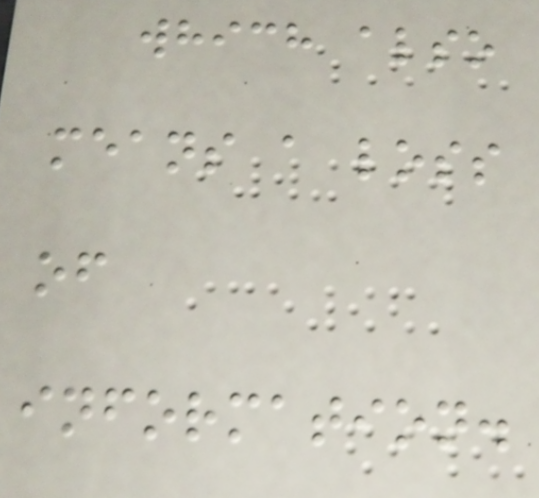which also
means a loss
of
information.
